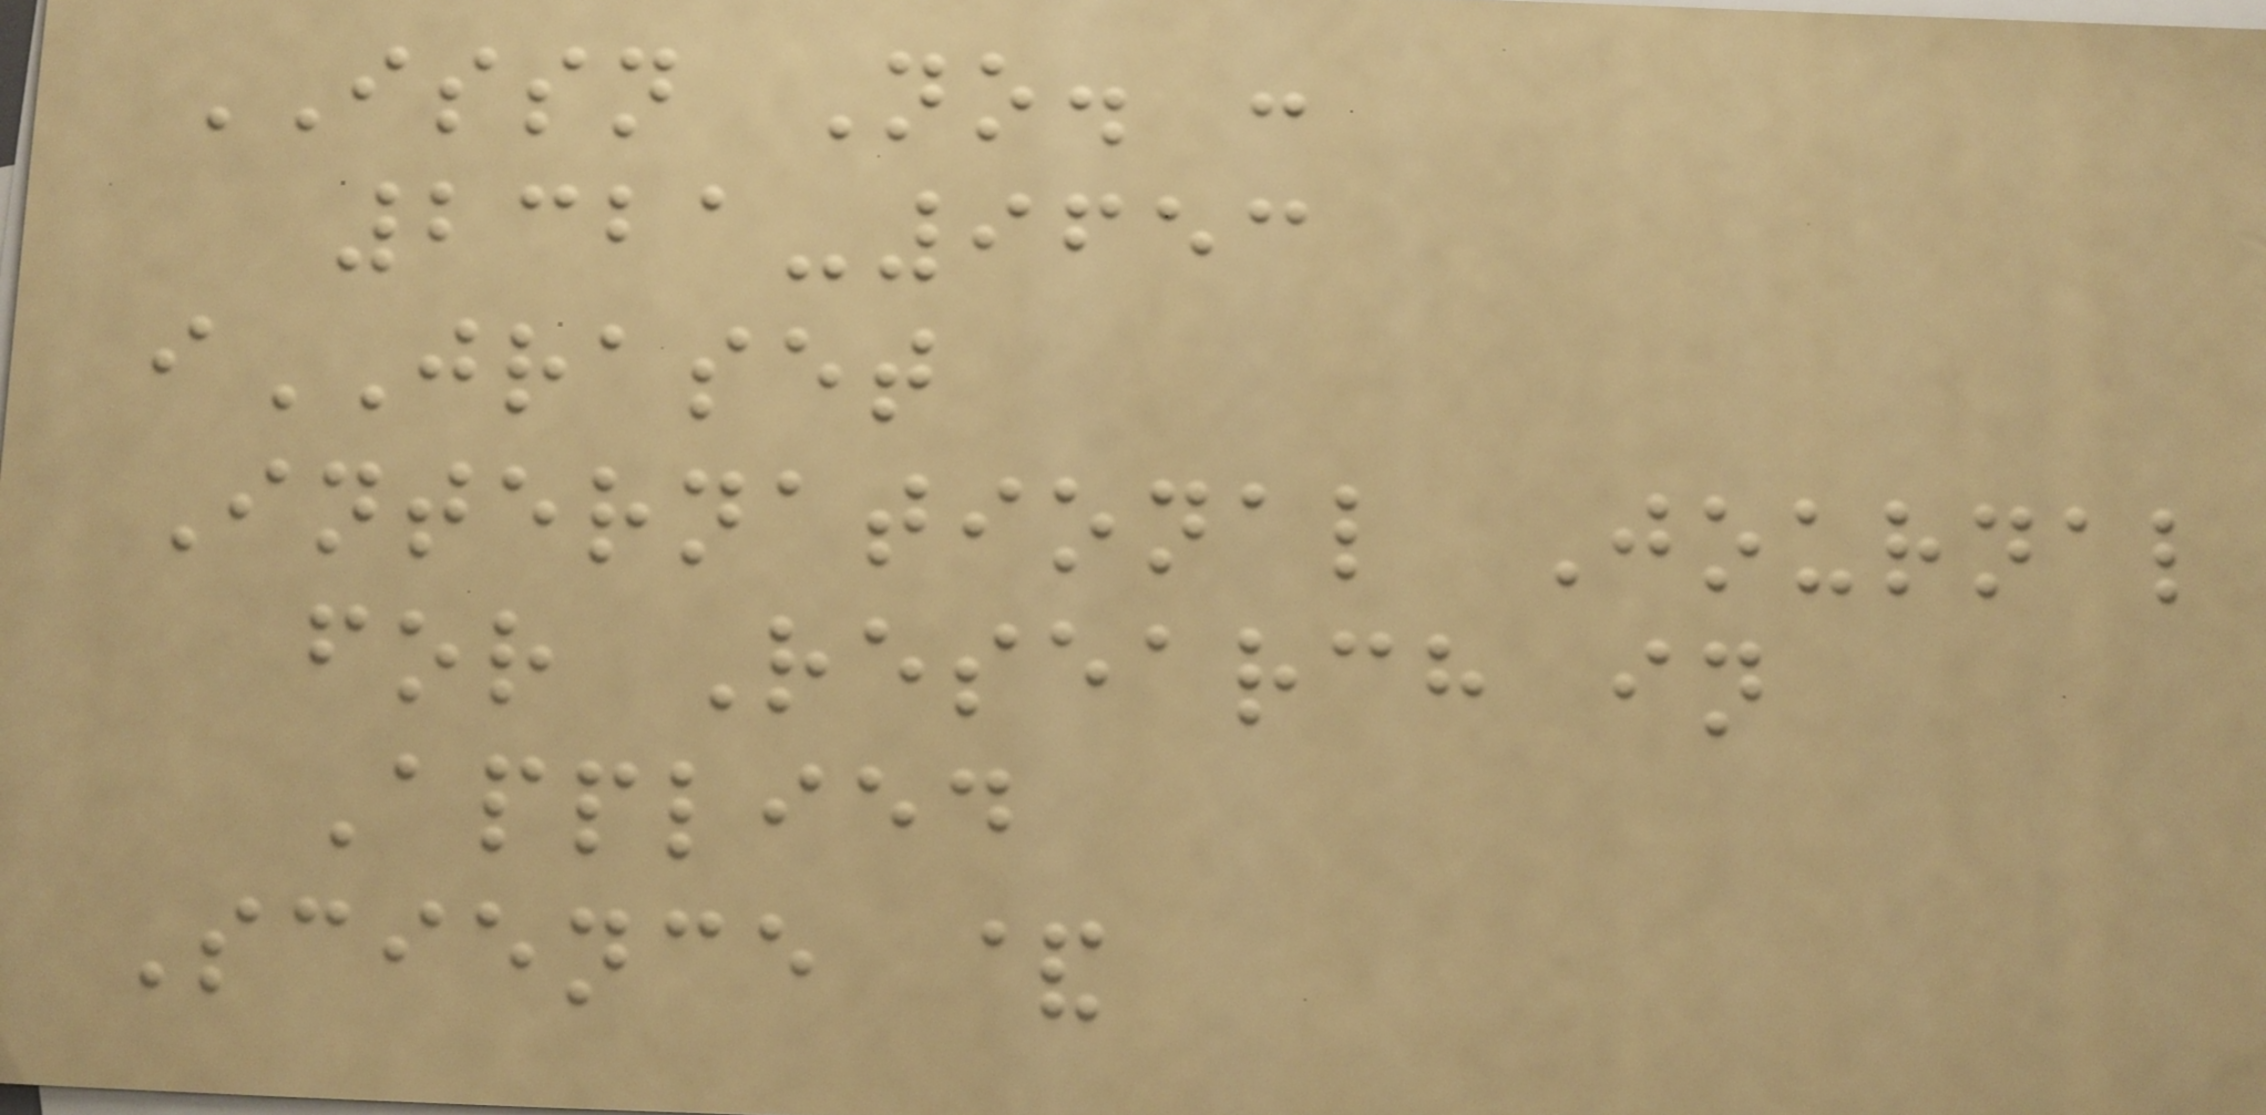ISSN No. :
2321-9653
iJRASET
International Journal
for Research in
Applied
Science &
